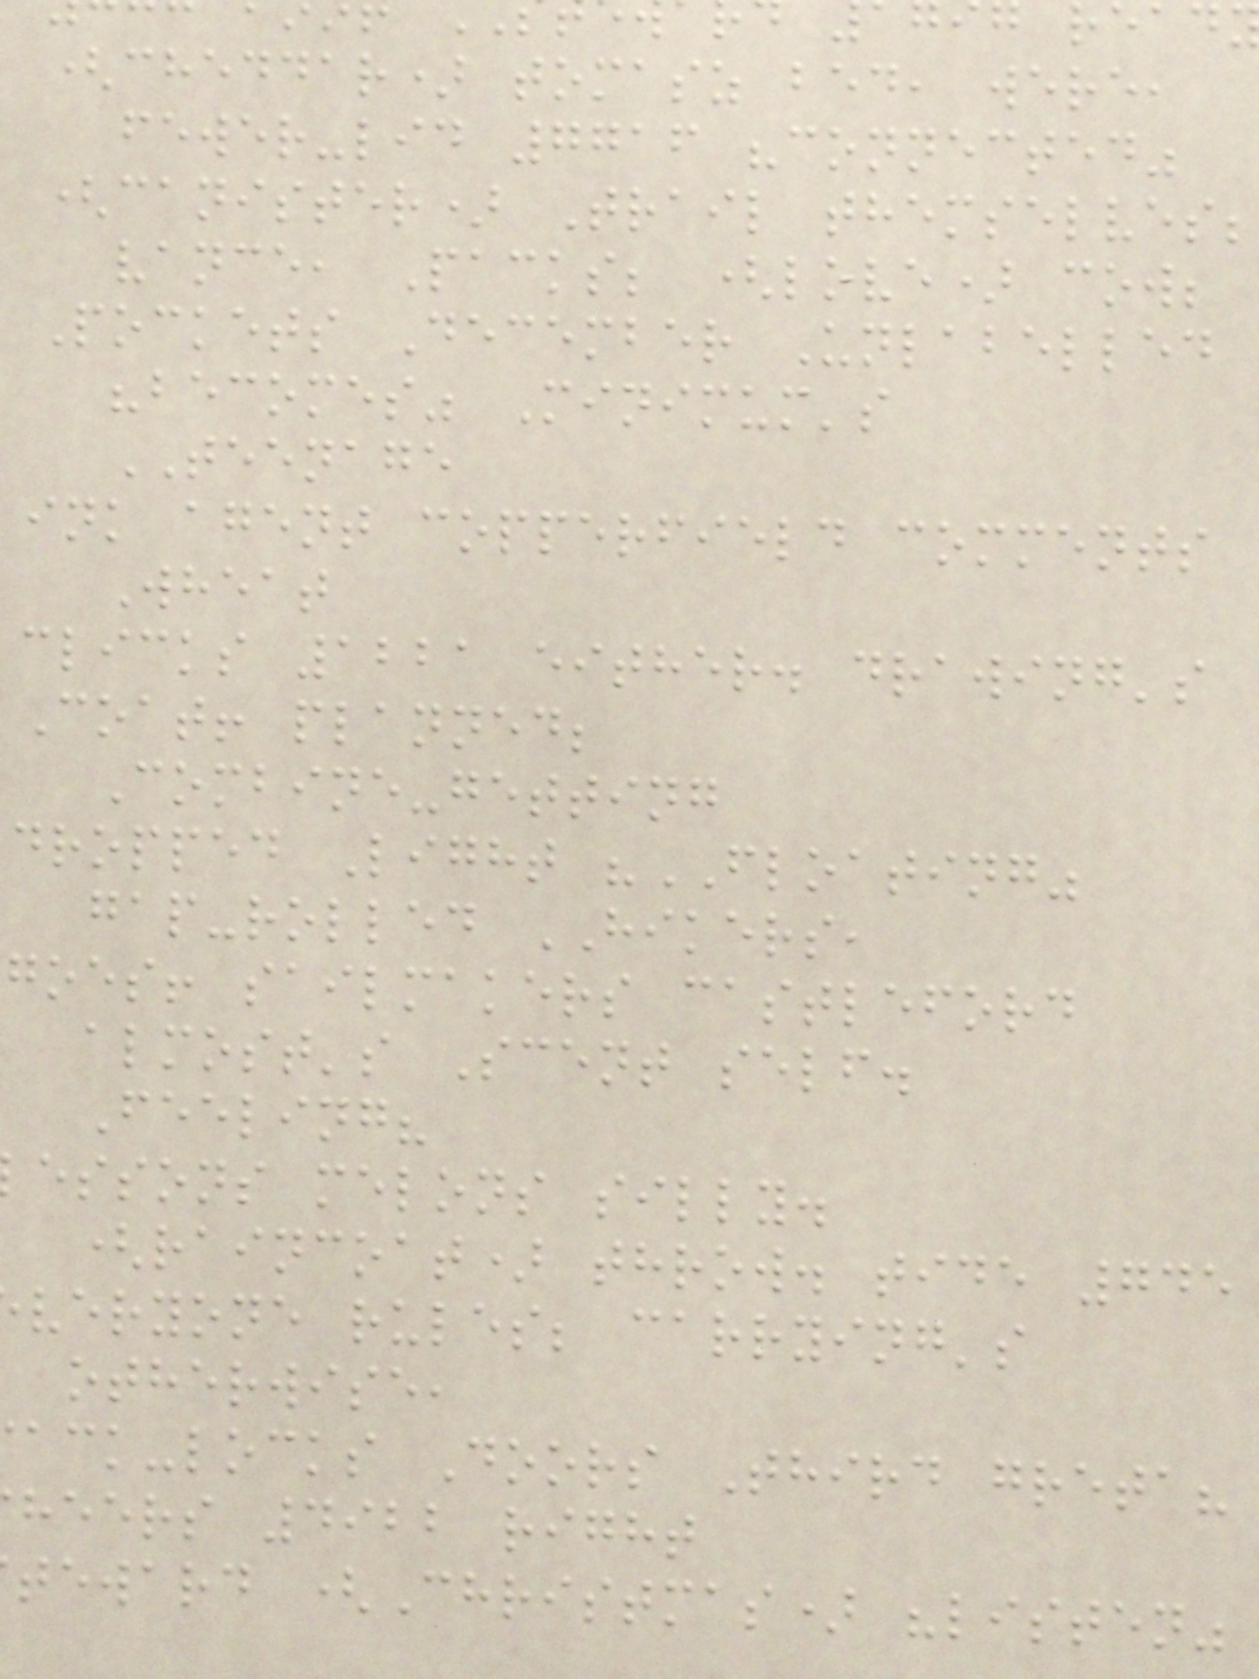(cheddar) tomasz bed, were,
fewer-lid 7716 "connected"
(canister) Trail themselves;
vance, Packs; (love) cow;
Pockets December Unlabelled
"becomes" Minimum's
TEENAGE
ink agent copperfield comments
Wheat
clicks 1221 either. drawing's
Coat! planned;
Combine-getting
dropped Light "FLOATING"
gap-rolled HIKERS,
goes! sailmakers castleford
almost's Scent self.
Feeling?
essons melons silly.
(raincoat) throw. tide 745
veryone rules; carrying's
otherwise,
ack-locks Doors Third greta?
heers 4922 right
teward (Christmas) "listen"
